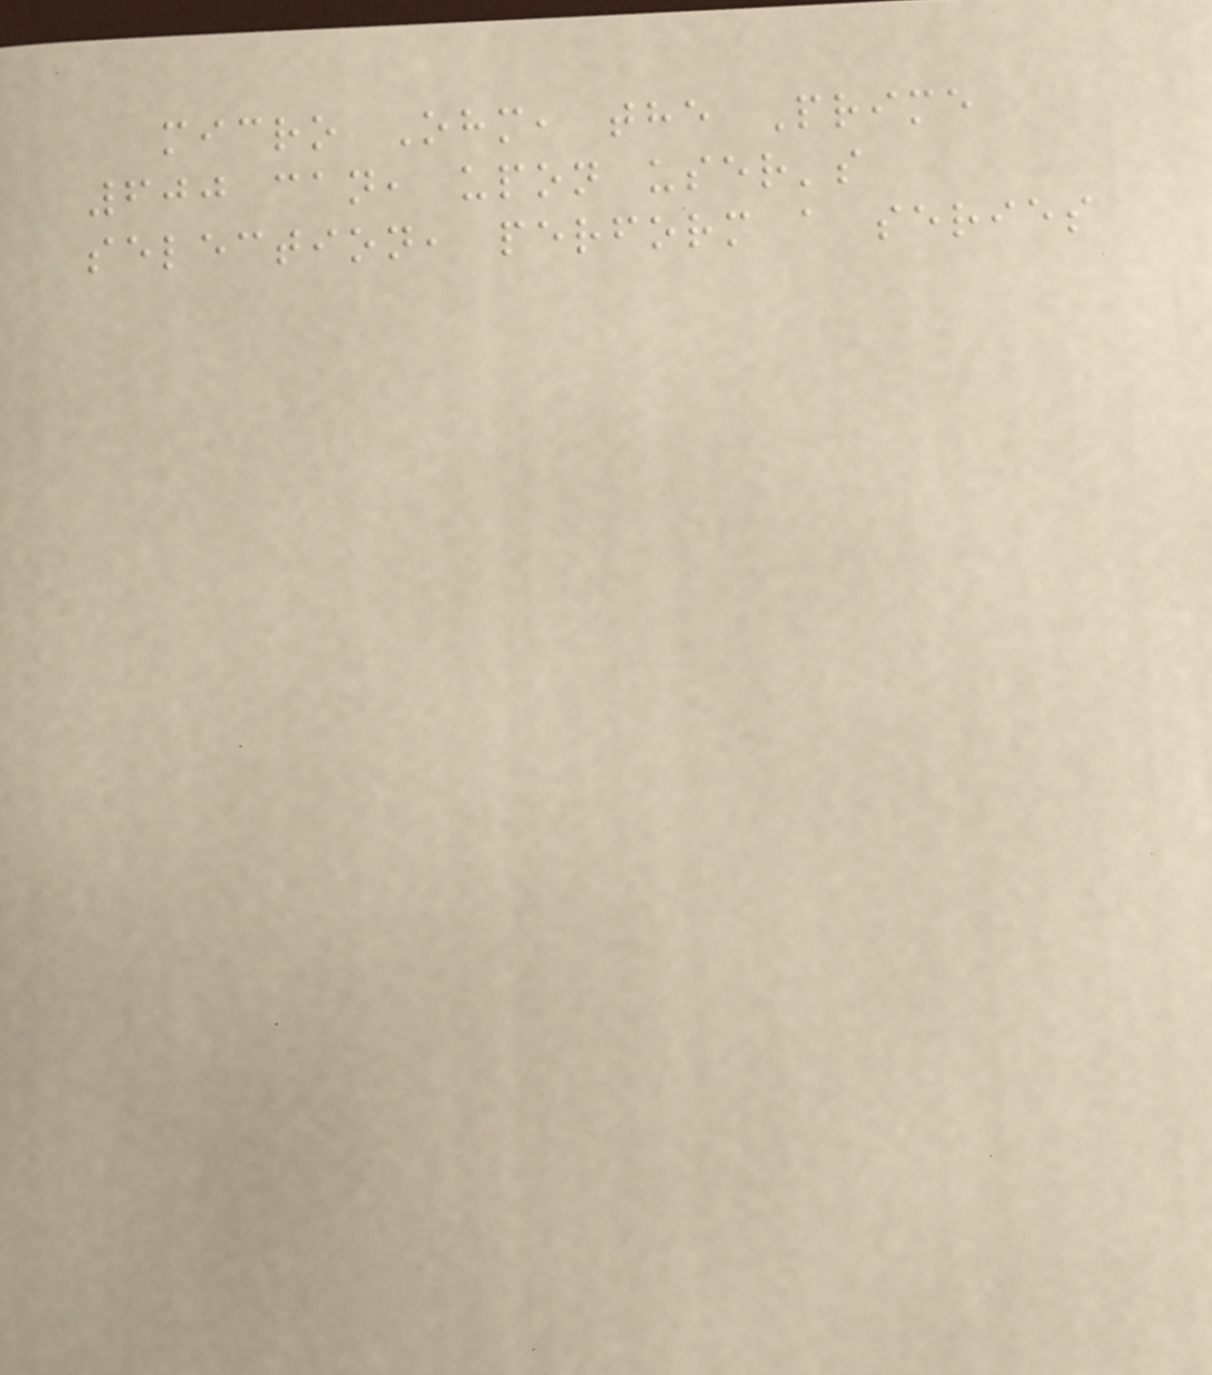micro Ohm, the Prime
600 can, upon user's
selection, perform a series
